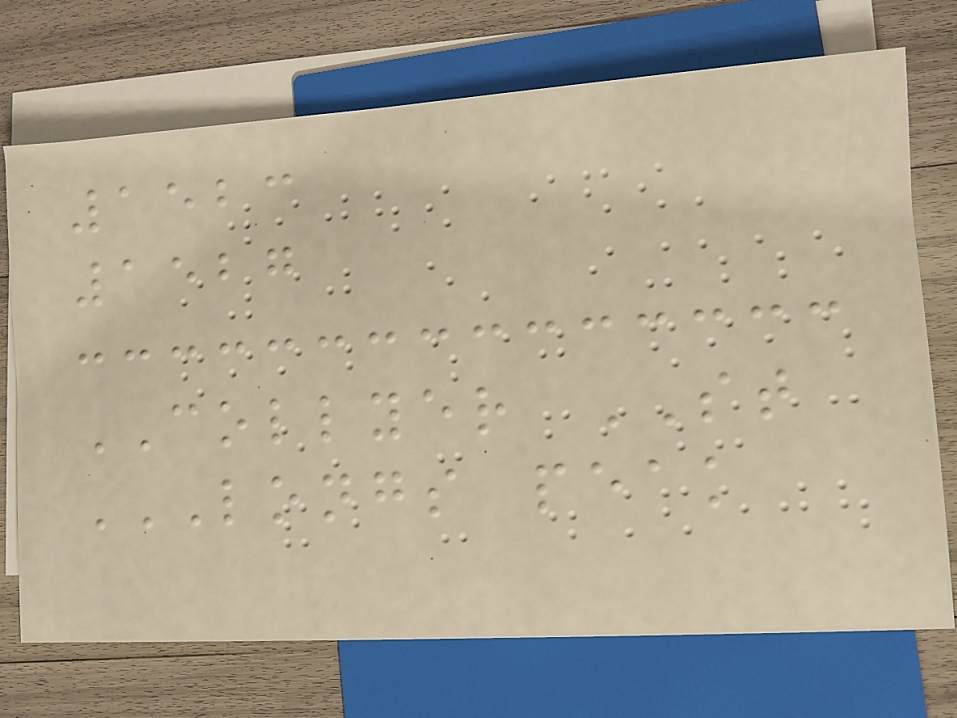1523
1527
COLLYER ST
LONGS PEAK
